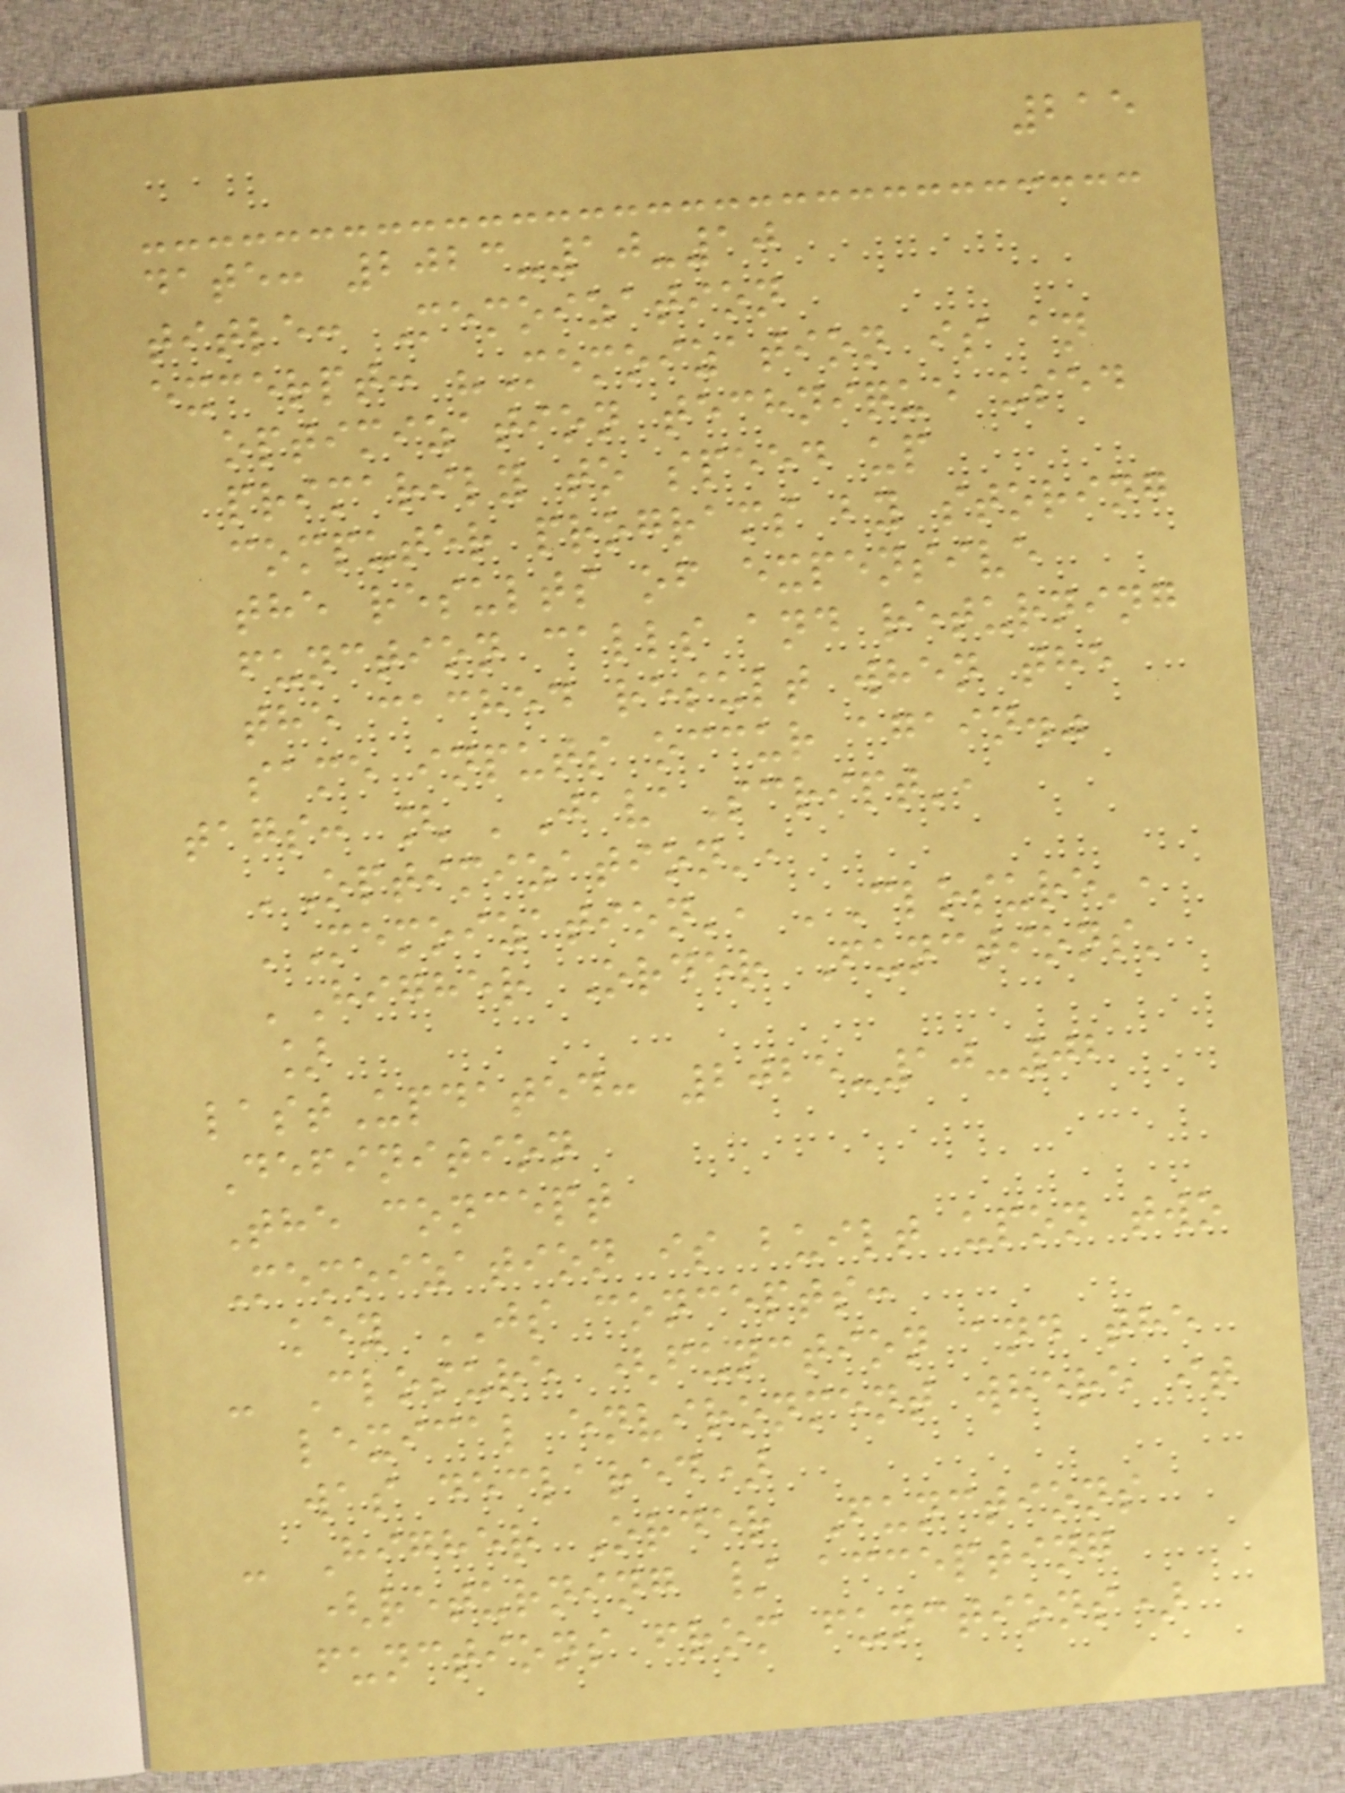215
date: 2023-10-10
title: Memoization
excerpt: "Memoization is an
optimization technique used
primarily to speed up
computer programs by storing
the results of expensive
function calls and returning
the cached result when the
same inputs occur again."
tags: [ 'JavaScript',
'Optimization',
'Memoization', 'Closure',
'Higher Order Functions'
]
lastUpdated: 2025-10-02
Definition
The concept
Memoization is built upon two
key JS concepts:
- Closure (function and the
lexical environment where it
was declared)
- Higher Order Functions
(returning / accepting
functions from functions)
